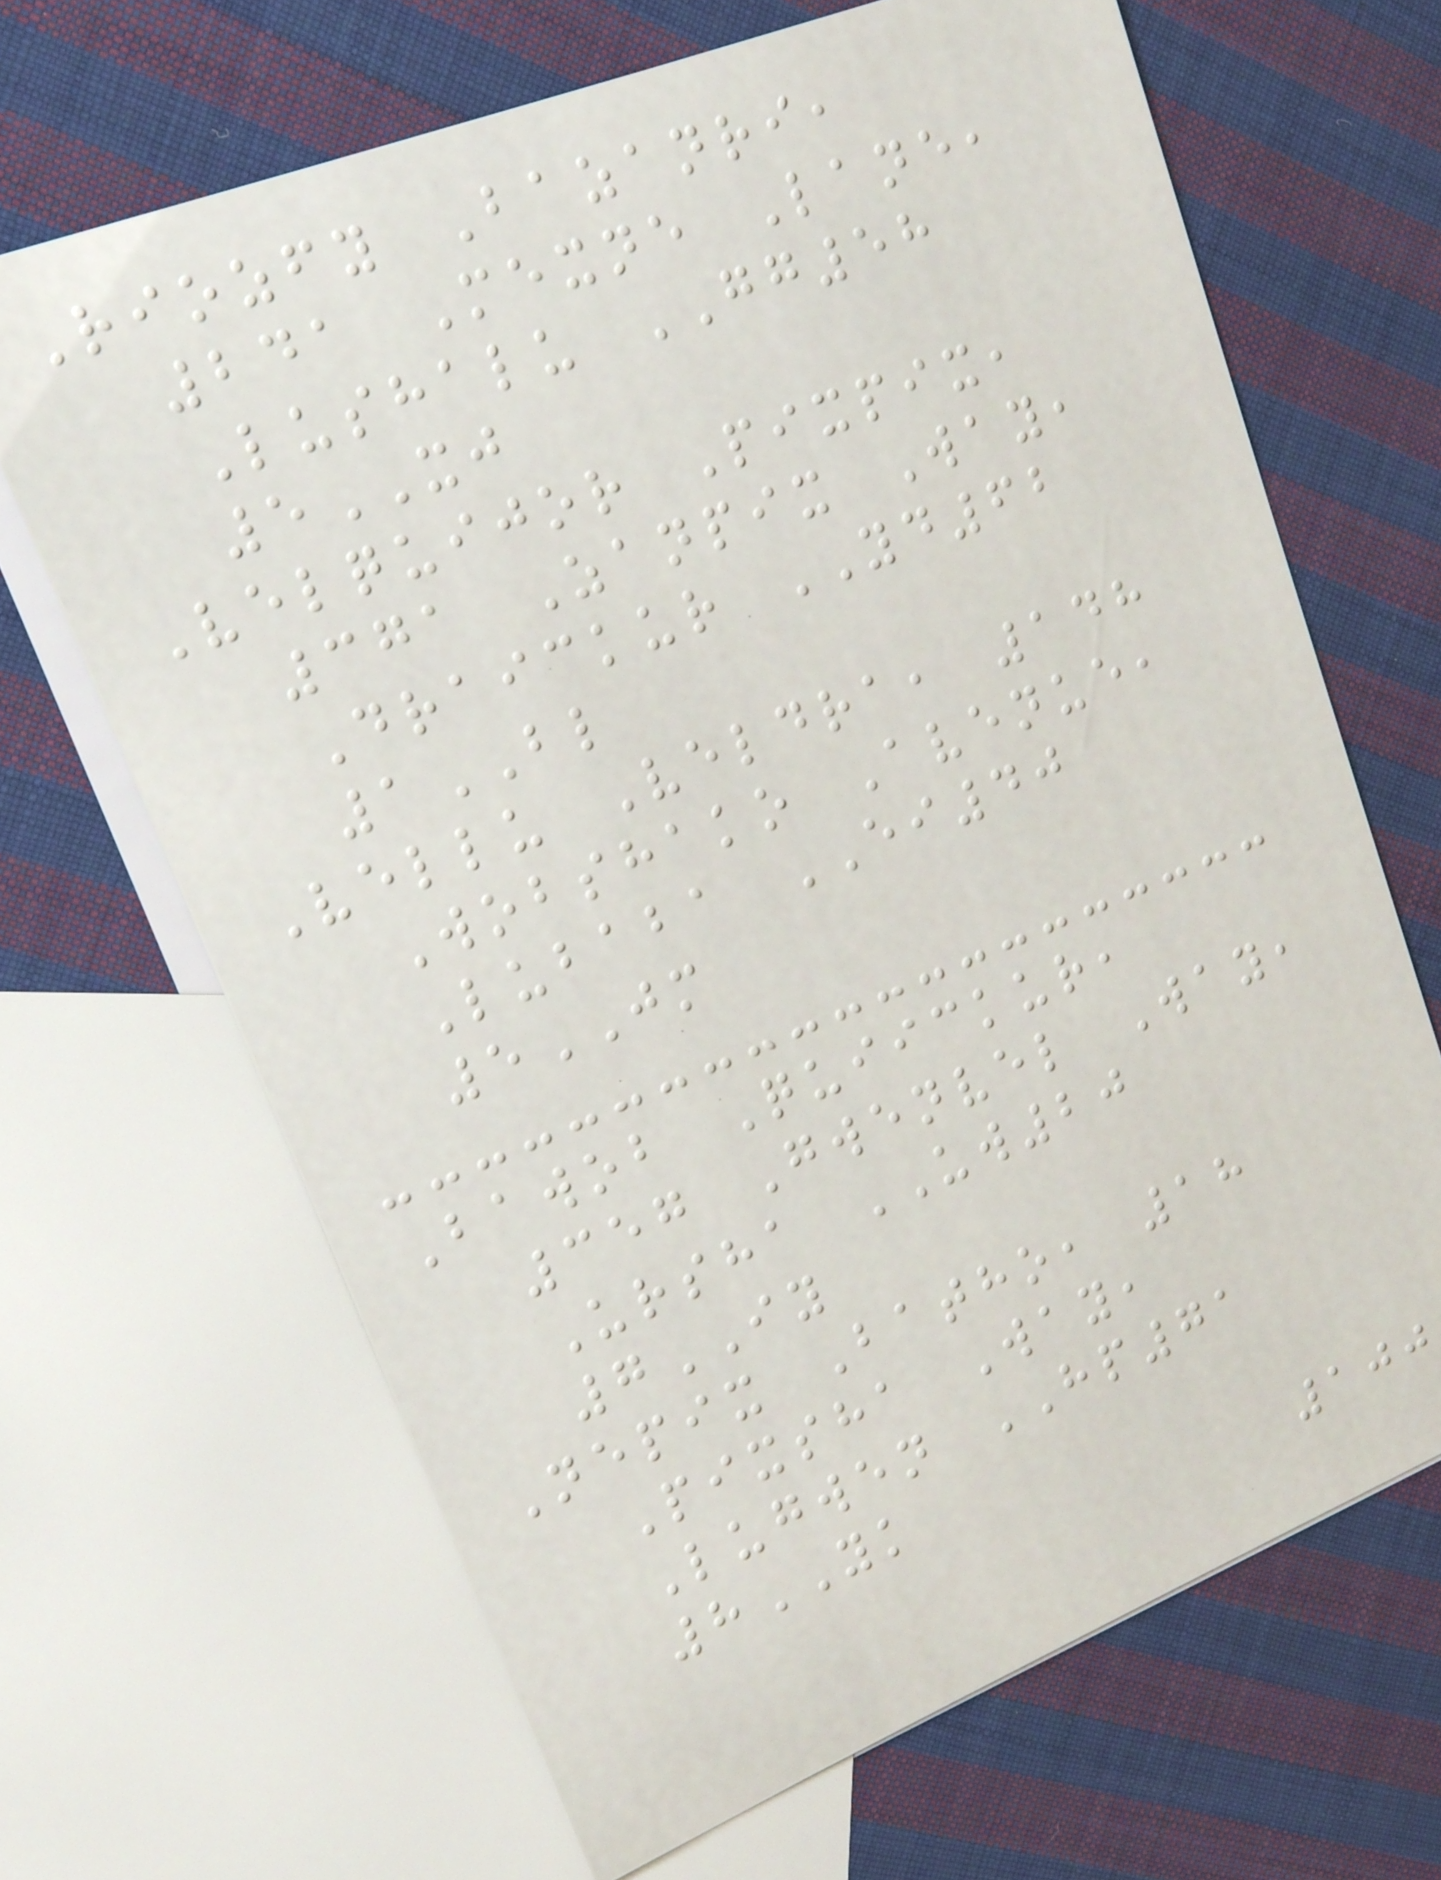Riozfy Bazanri,
241 Mexne Lane,
Lushalu GG58
5XJ
Velquijor Pixpix,
371 Zanpix Way,
Draickur YD62
1BL
Vellu Veldra, 148
Wobshako Avenue,
Lubaba EI40
5JM
Bawob Quiickur,
357 Gwenvel Way,
Ursha UW20
7IY
Nepix Batho, 18
Pixsha Way,
Lugwen HP71
8YK
100
